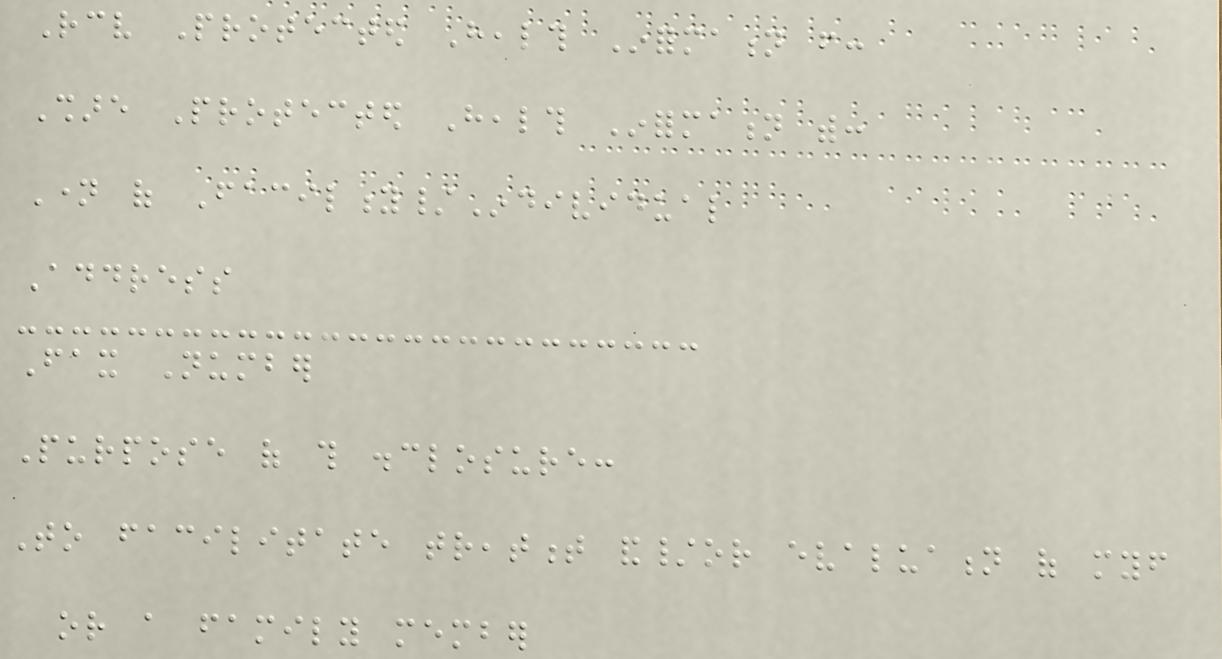Receive Protected Health Information from:
Share Protected Health Information with:
Name of Facility/Individual
Address
Fax Number
Purpose of this disclosure:
To facilitate treatment and/or evaluation of myself
or a family member
